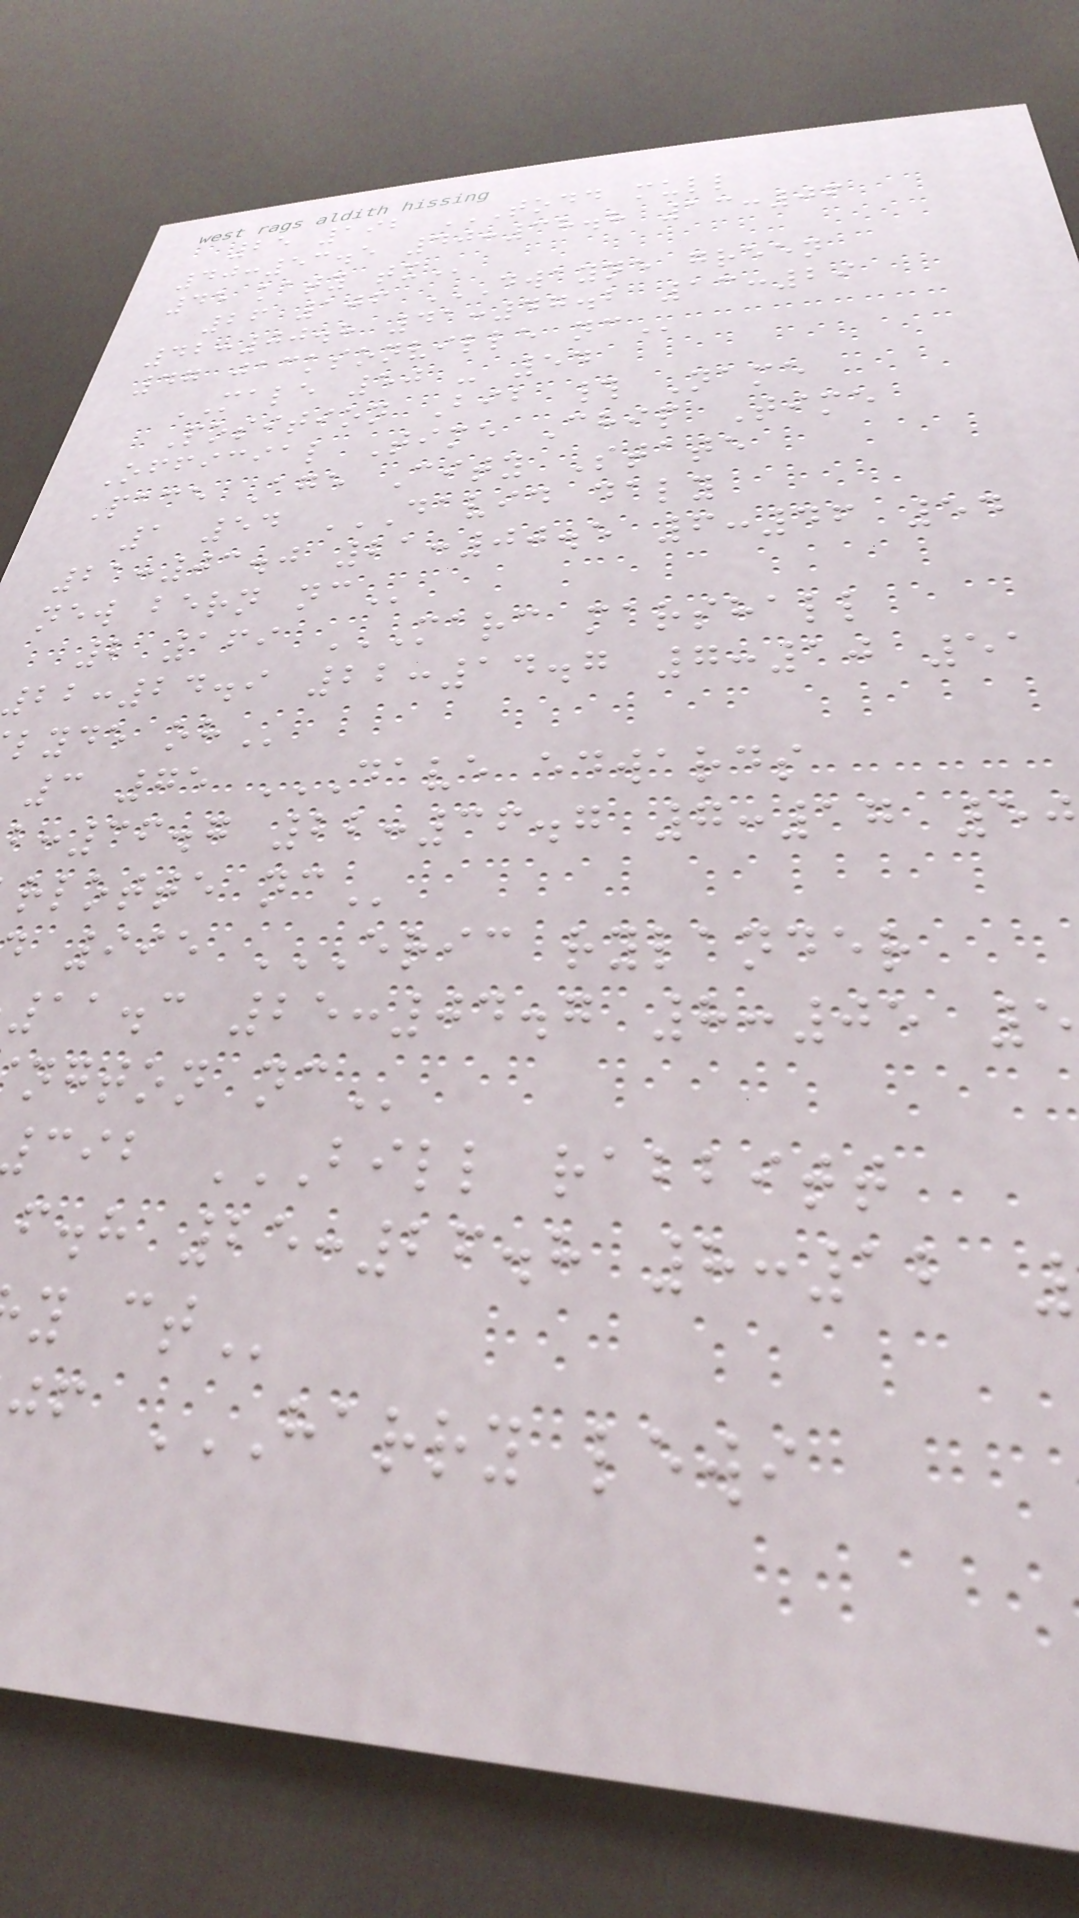25 192 TODD MULL
40:53.5 40:38.8 13:06
45 katy
26 106 DWAYNE GREEN
42:00.8 41:47.2 13:29
47 jacksonville
MALE 50 - 54
Position Bib # Name
Official Time Chip Time
Pace Age City State
1 54 DAVID DALY
21:03.0 21:00.5 6:46 54
new bern
2 169 MARC MARSHALL
22:24.9 22:14.7 7:10 51
lyde
3 75 DAVE EDWARDS
:36.7 22:36.7 7:17 5
rlotte
11.3 25:04.7 8:05 5
ngton
f.h 25:26.8 8:12
